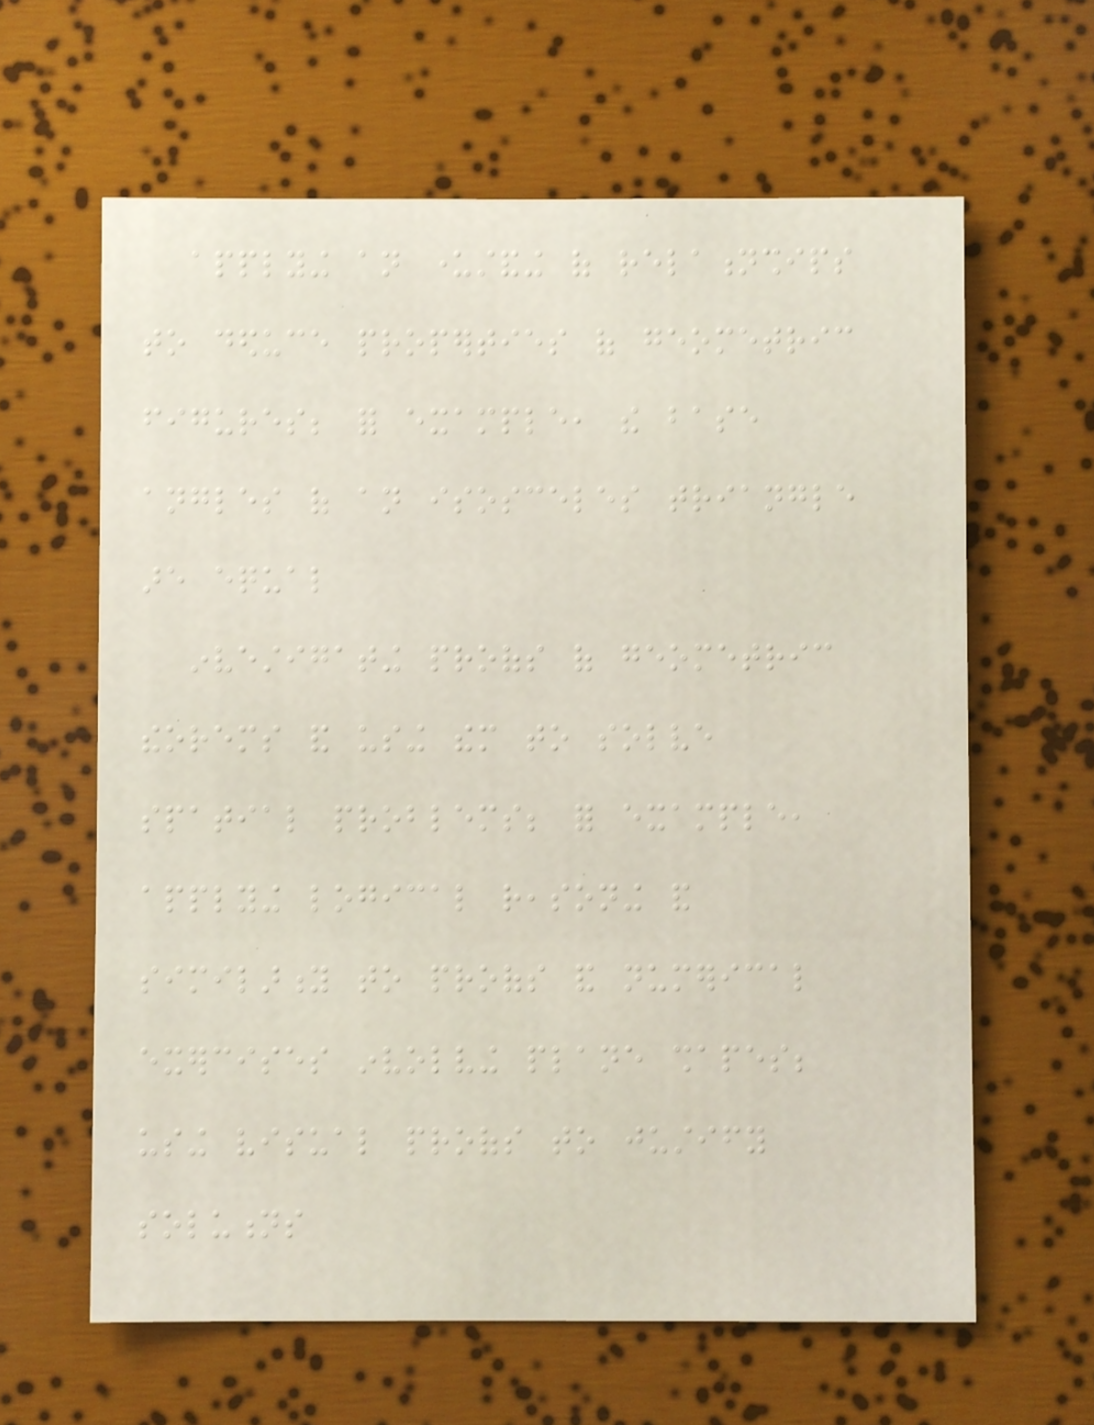applying an understanding of relationships
to deduce properties of geometric
figures; for example, the base
angles of an isosceles triangle
are equal
investigating proofs of geometric
theorems and using them to solve
spatial problems; for example,
applying logical reasoning and
similarity to proofs and numerical
exercises involving plane shapes;
using visual proofs to justify
solutions
